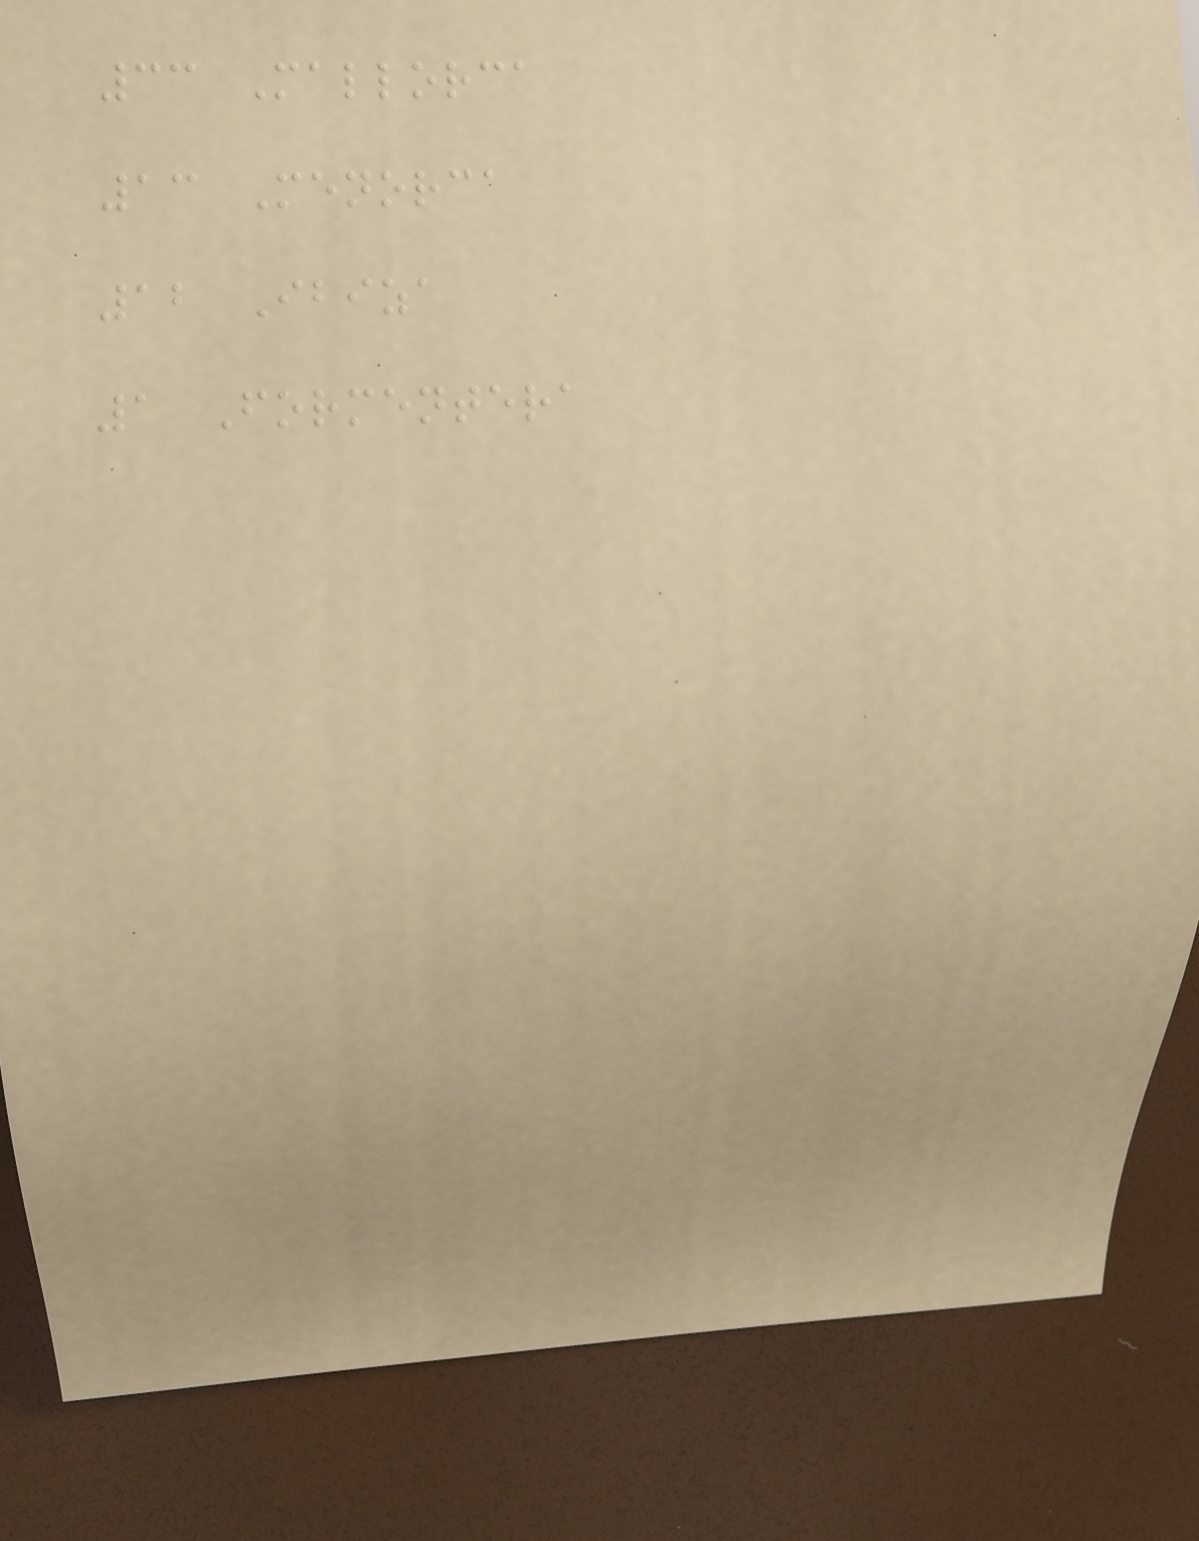33 Mallorca
13 Menorca
12 Ibiza
1 Formentera
